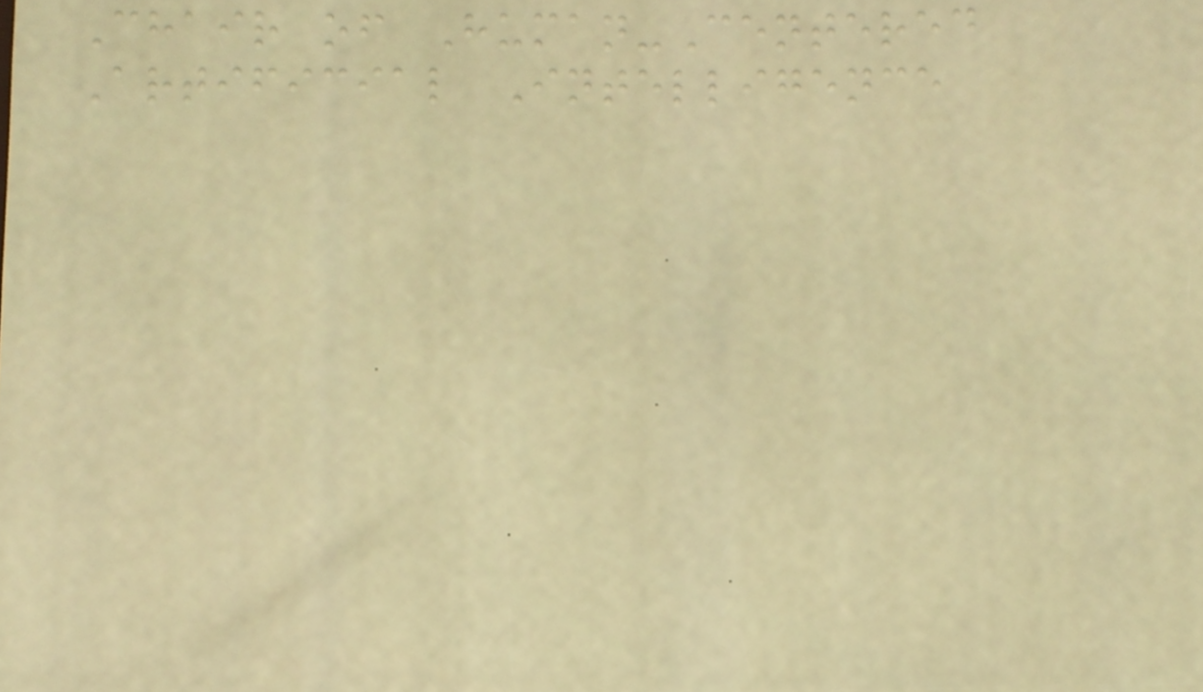Chair of Human-Centered
Artificial Intelligence
